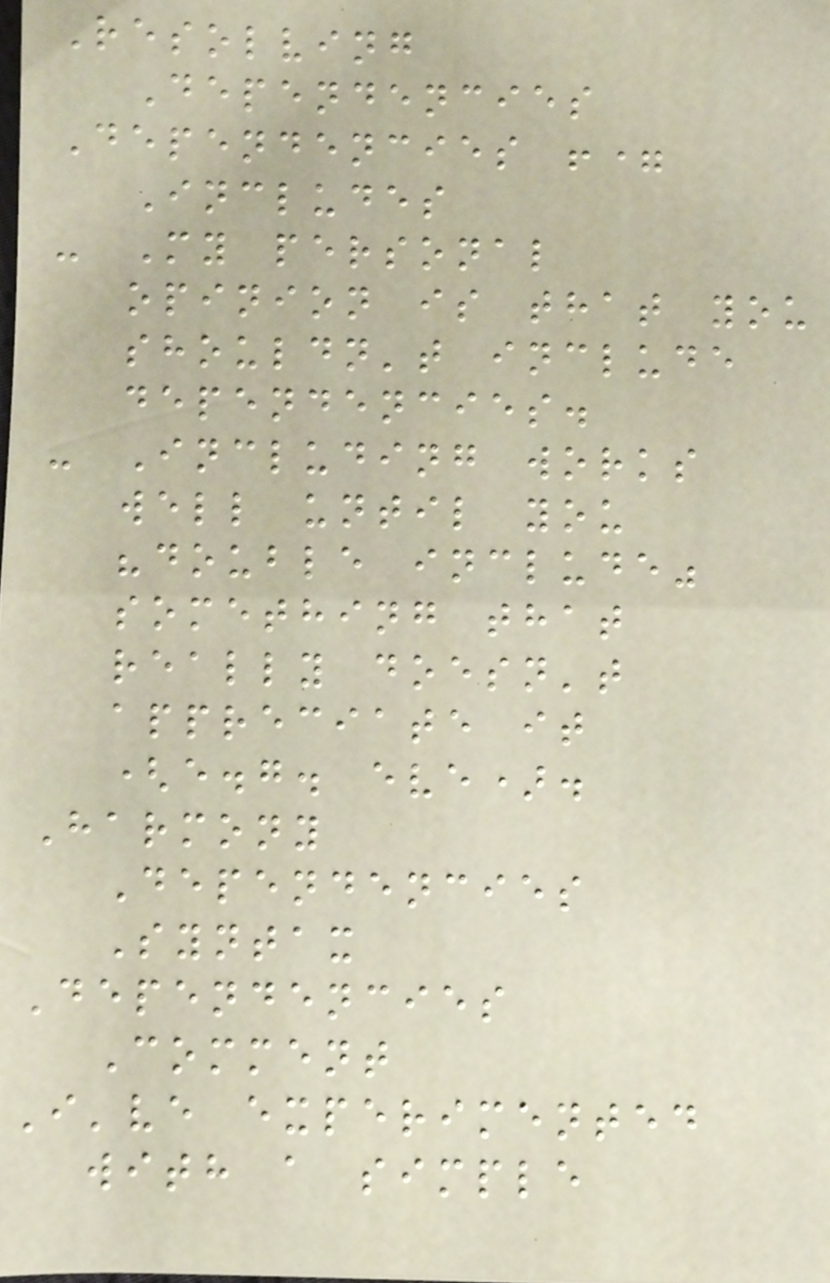Resolving
Dependencies
Dependencies !=
Includes
- My personal
opinion is that you
shouldn't include
dependencies.
- Including works
well until you
"double include"
something that
really doesn't
appreciate it
(e.g. eve).
Harmony
Dependencies
Syntax
Dependencies
Comment
I've experimented
with a simple
